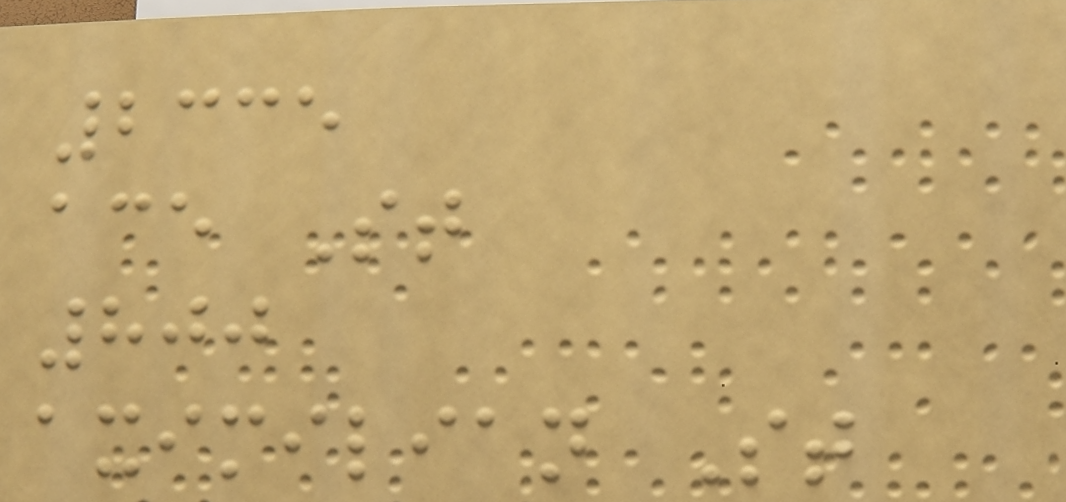2335
ace St
800
aximilian St
